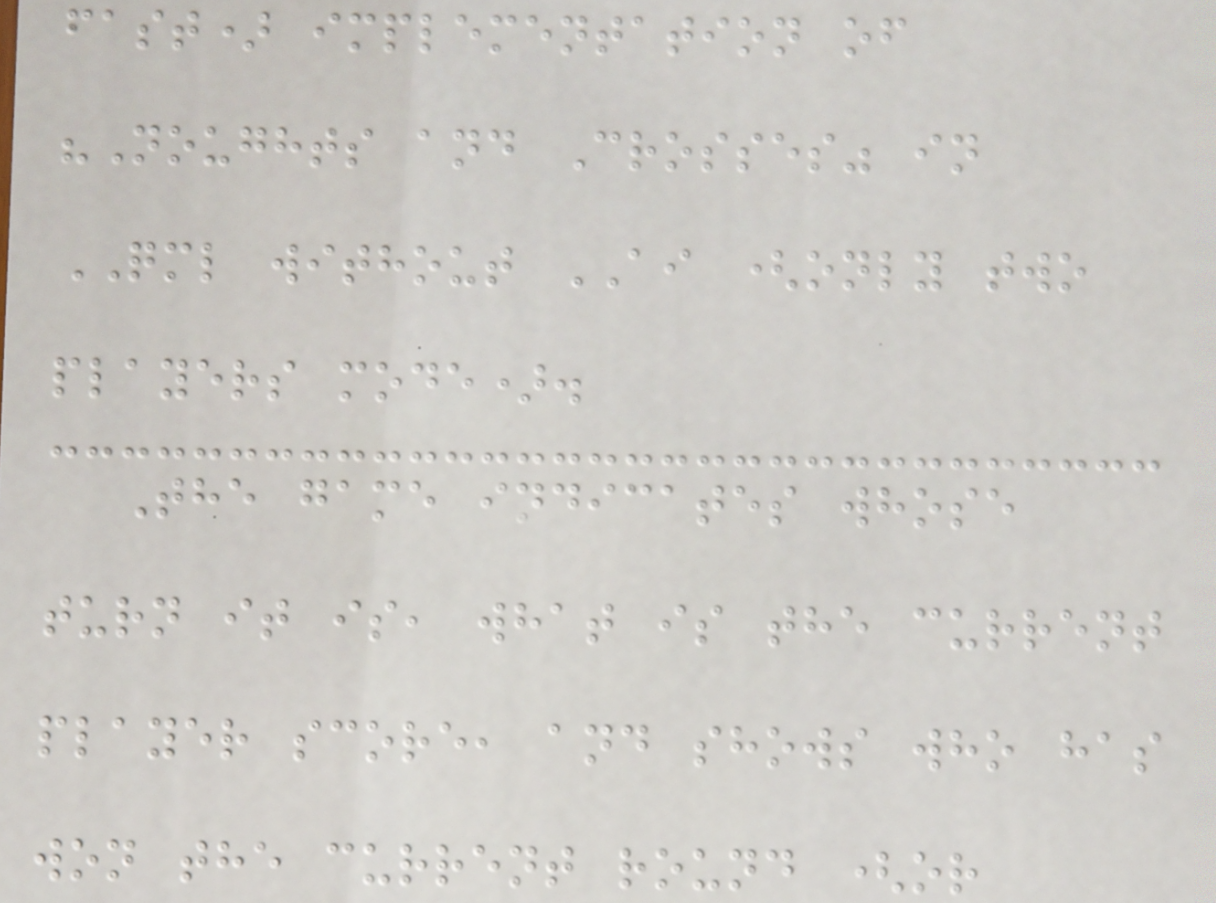fast) implementation of
"Noughts and Crosses" in
QML without AI (only two
players mode).
The game indicates whose
turn it is, what is the current
player score, and shows who has
won the current round (or
